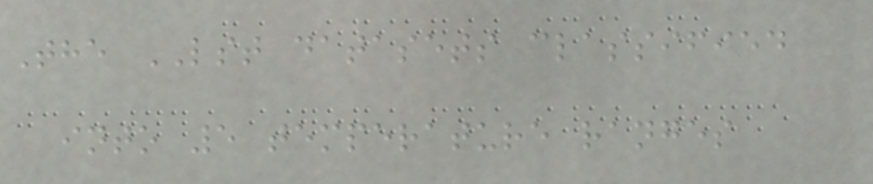The LST datasets classified
into 5 temperature ranges
